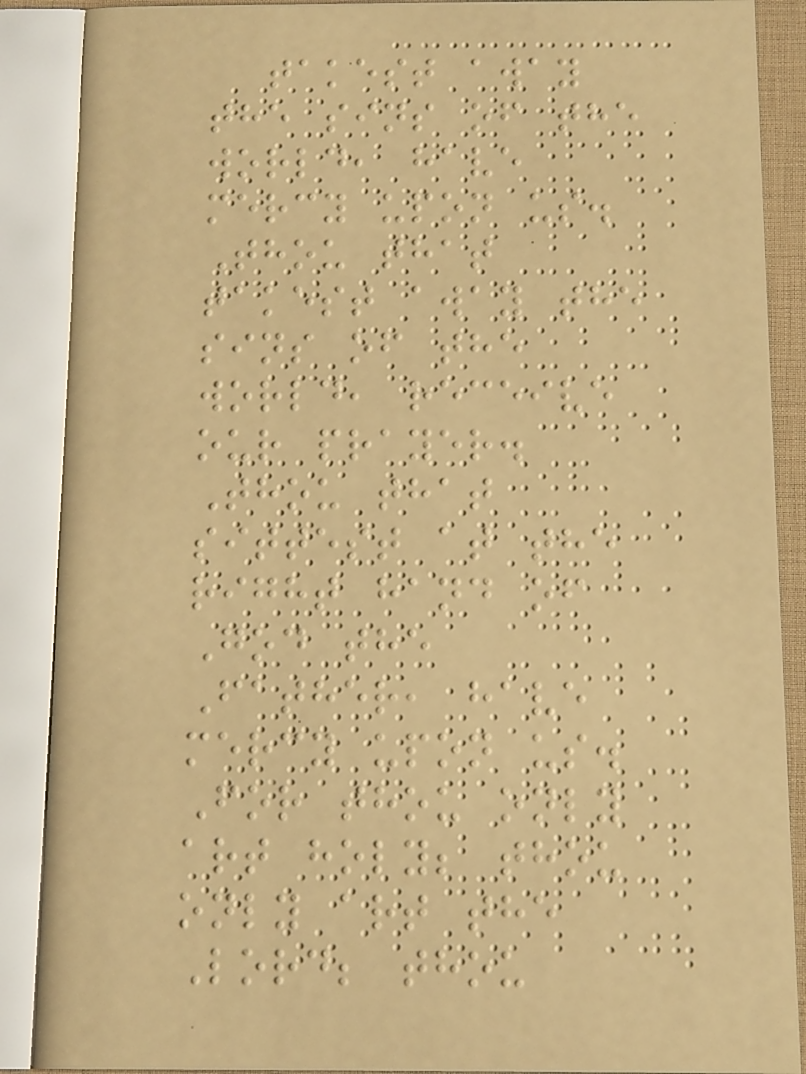takest away
the sins of the
world, have
mercy upon us.
Thou that
takest away the
sins of the
world, receive
our prayer.
Thou that
sittest at the
right hand of
God the
Father, have
mercy upon us.
For thou only
art holy; thou
only art the
Lord; thou
